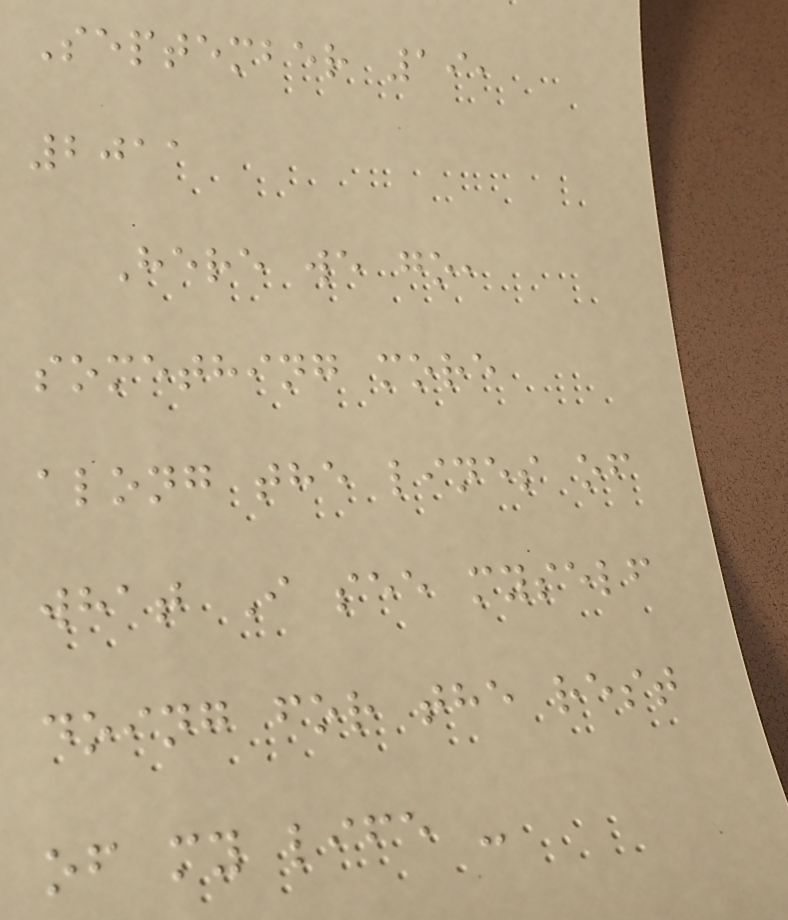September 19,
2011
Here we go,
something more
along the lines of
what I see myself
doing for the rest
of my life -
